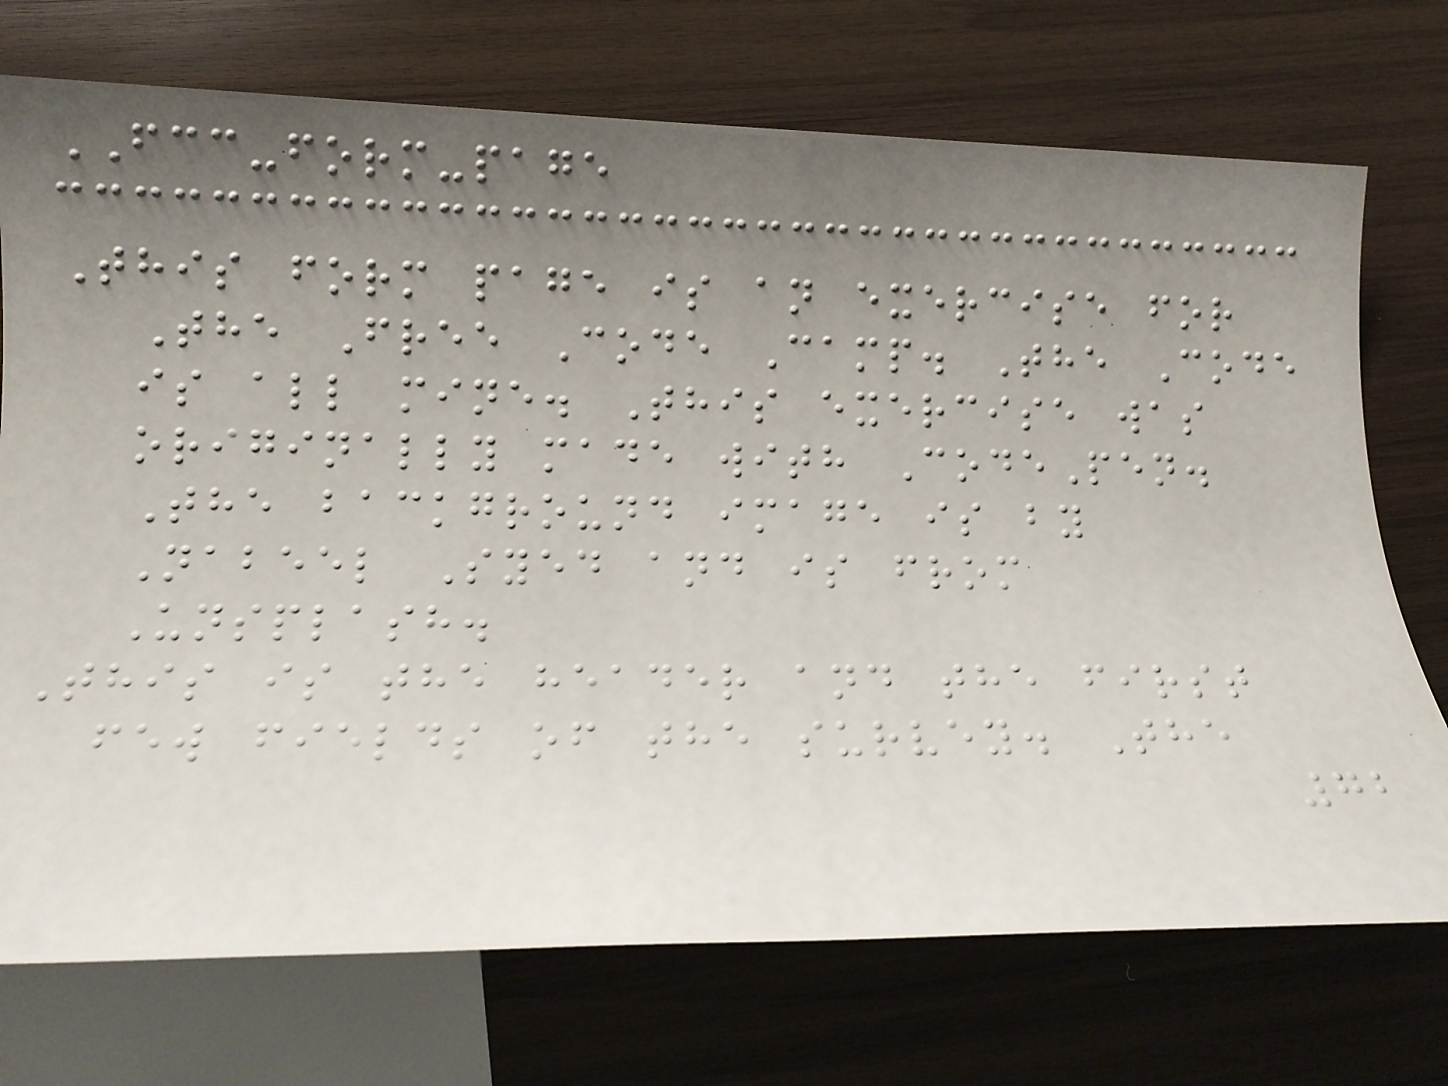FCC-form-page
This form page is an exercise for
The Free Code Camp. The Code
is all mine. This exercise was
originally made with CodePen.
The background image is by
Nabeel Syed and is from
Unsplash.
This is the header and the first
few fields of the survey. The
72
